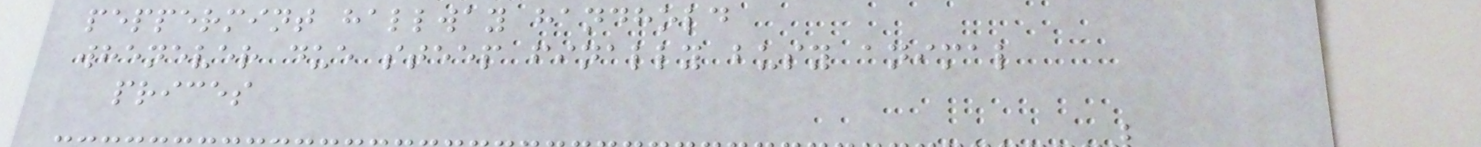peppermint hallway handhold
whenever due steep finally busy animal
prices
